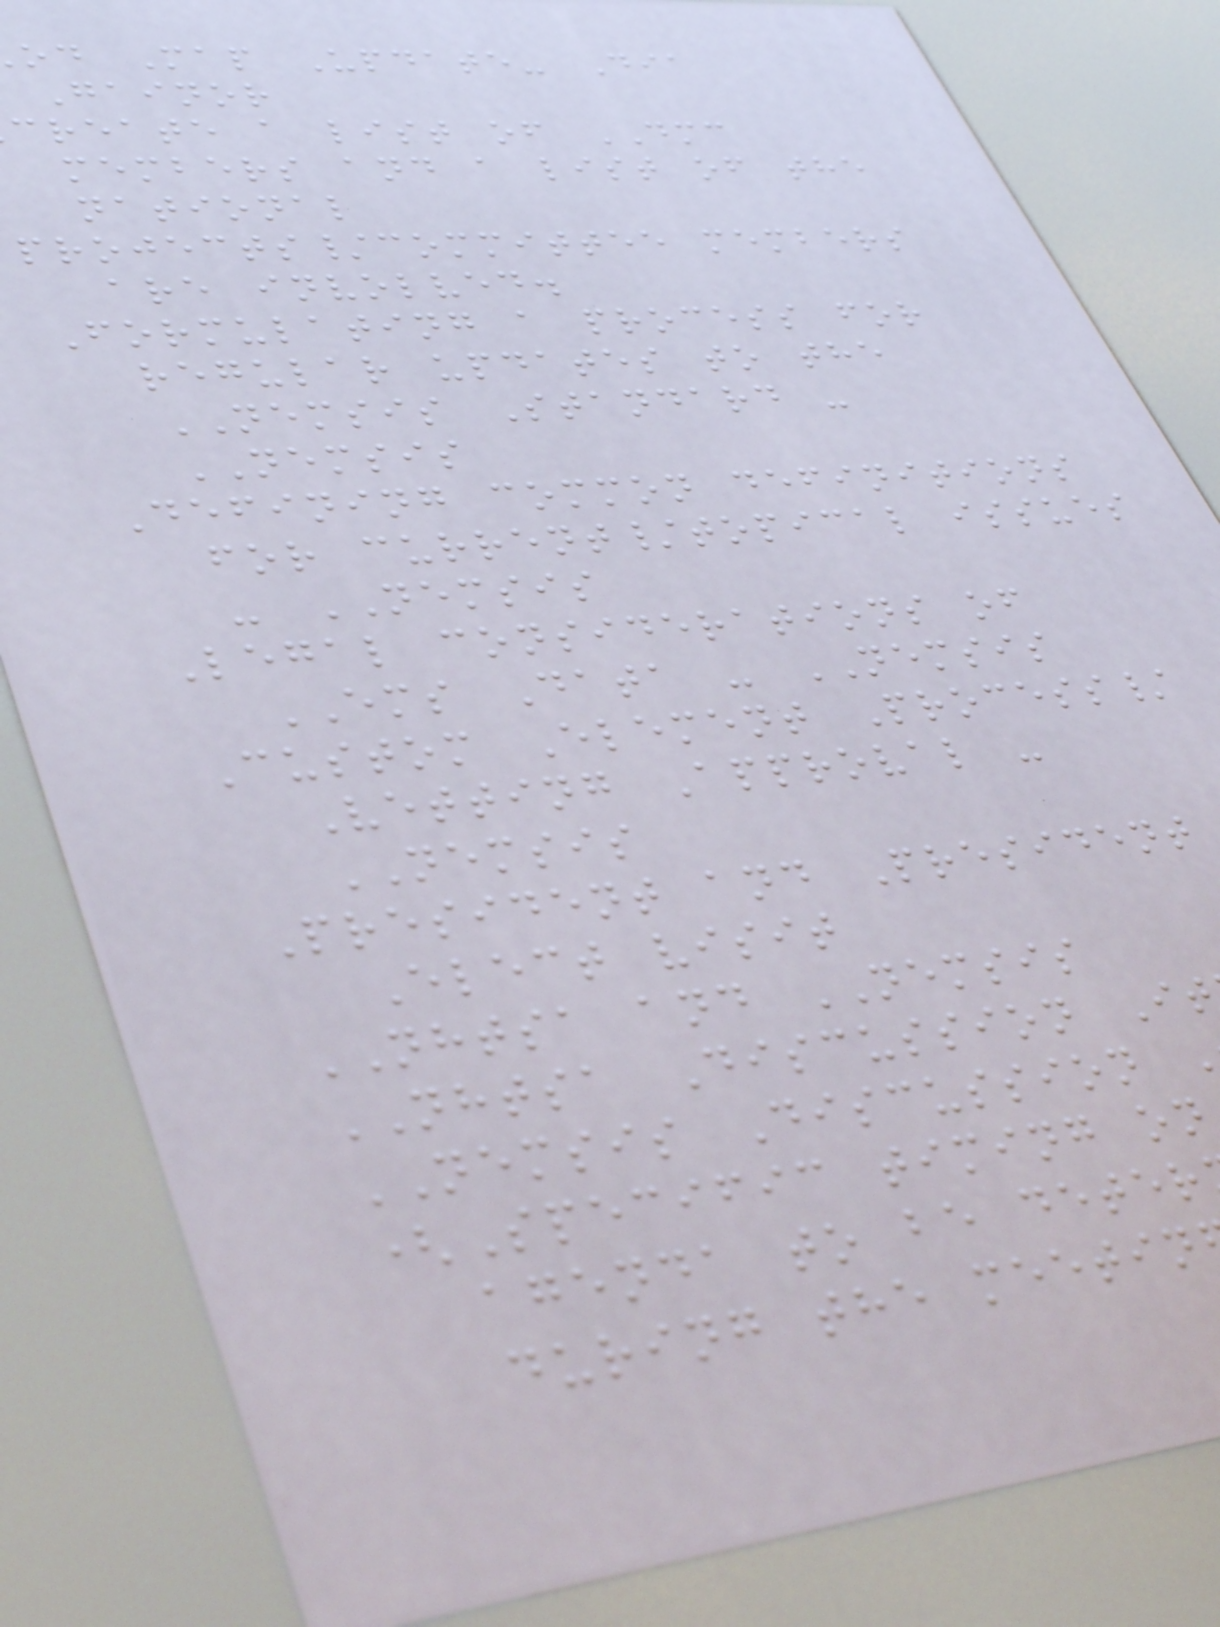od Map Update- Dia
Gainor
create a list of DMC
members and a list of the
national
projects/committee members
are involved.
Formulating a process for
regular updates to the
NEMSIS Standard -
NEMSIS
Defining common definitions
for current/topical issues
- NEMSIS
Legal considerations of
EMS Data - NEMSIS
Custom Element Process/
Vetting Approval -
NEMSIS
President and President
Elect visit
NHTSA and NEMSIS
NHTSA Discussion It
NEMSIS Discussion
(Specific timing on
agenda to be deter
during the meetin
